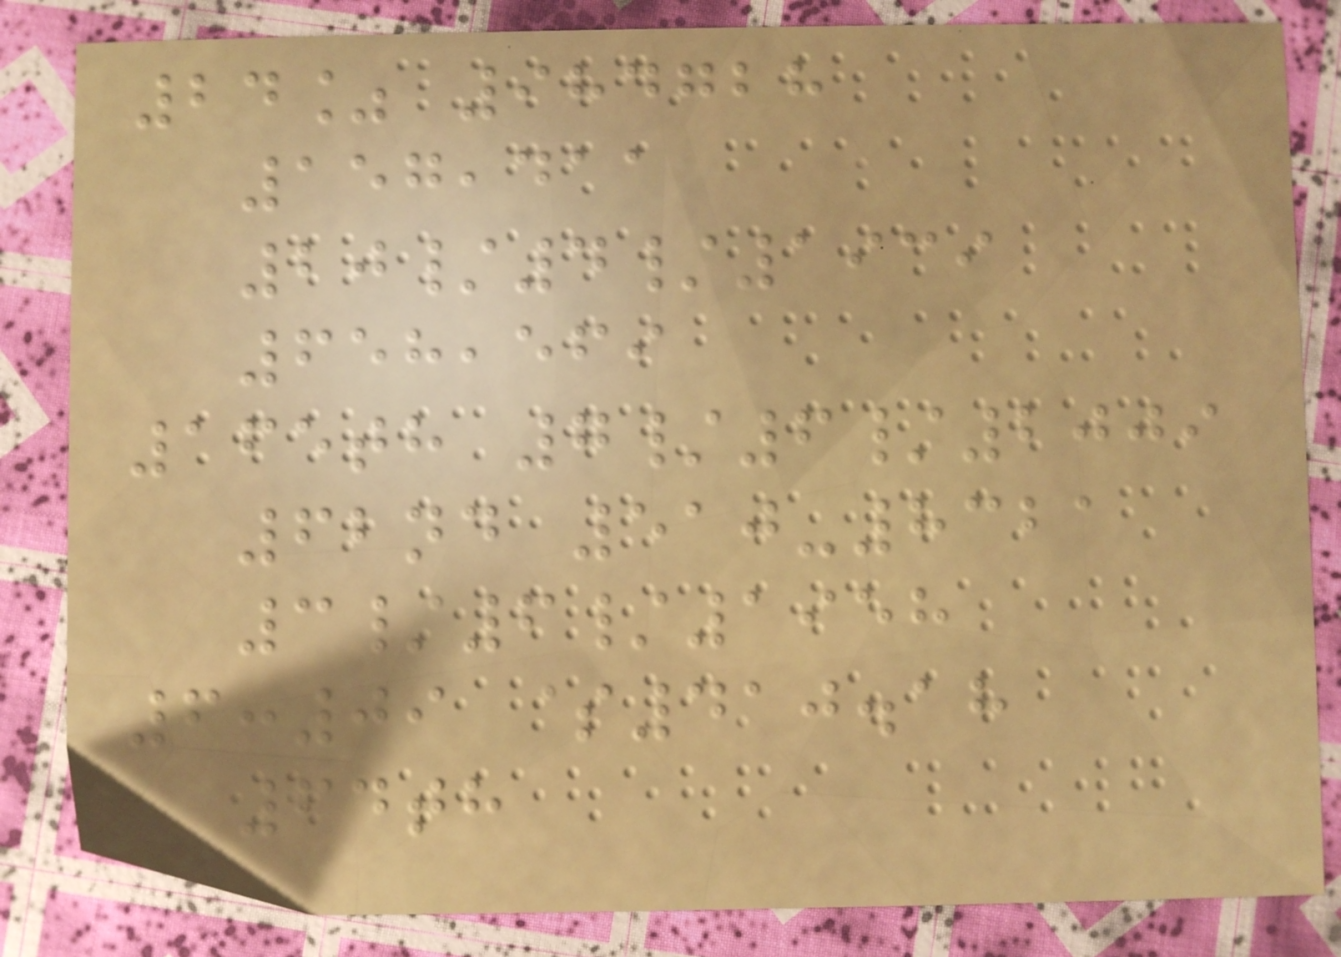24% 984728
157,411
20/4/1939
658,569
165th 7/6/2009
62nd 510-8321
3/6/1958
6:09 $410.18
64th
